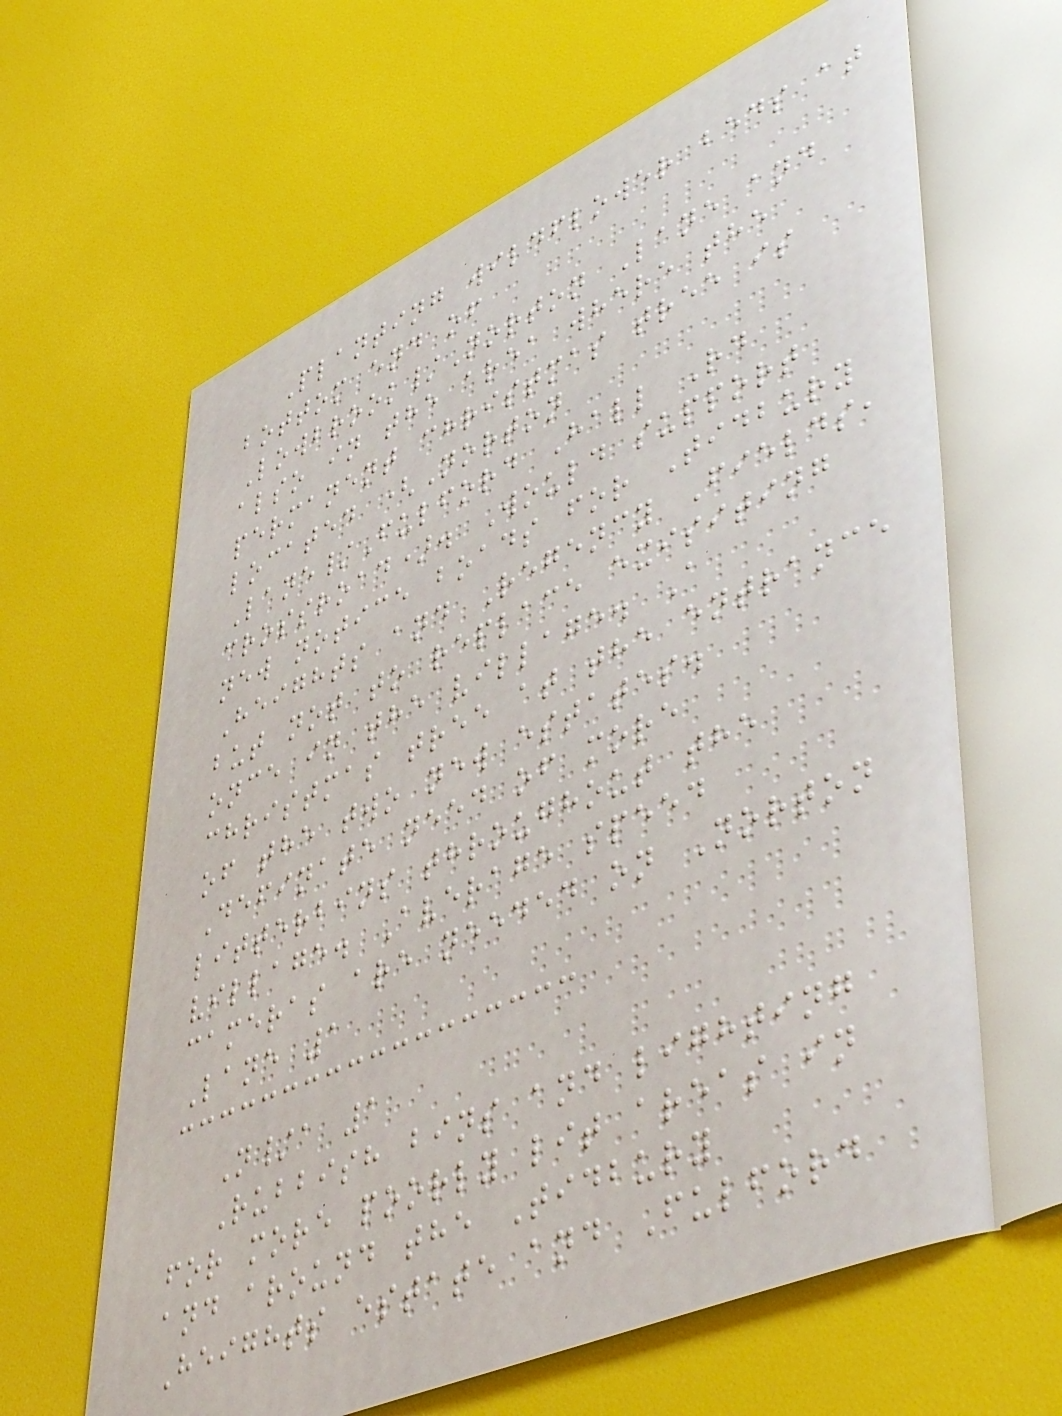Planting wildflower beds at
bottom end of
Lowbrook/Norton Lane and
also in the area where the
permanent christmas tree is
located (Norton
Lane/Fulford Hall Rd
crossroad). Would support
new notice boads for Tidbury
Heights and Regency Fields,
but not to replace exisiting
once in the village. A
christmas tree at the entrance
of the two new estates.
Definate need of more
litterbins throughout the
village. Average speed
cameras are needed on Norton
Lane 1
N/a 1
Rubbish bins and lighting
for more poorly lit areas in
and around the Tidbury
Heights estate and Fulford
